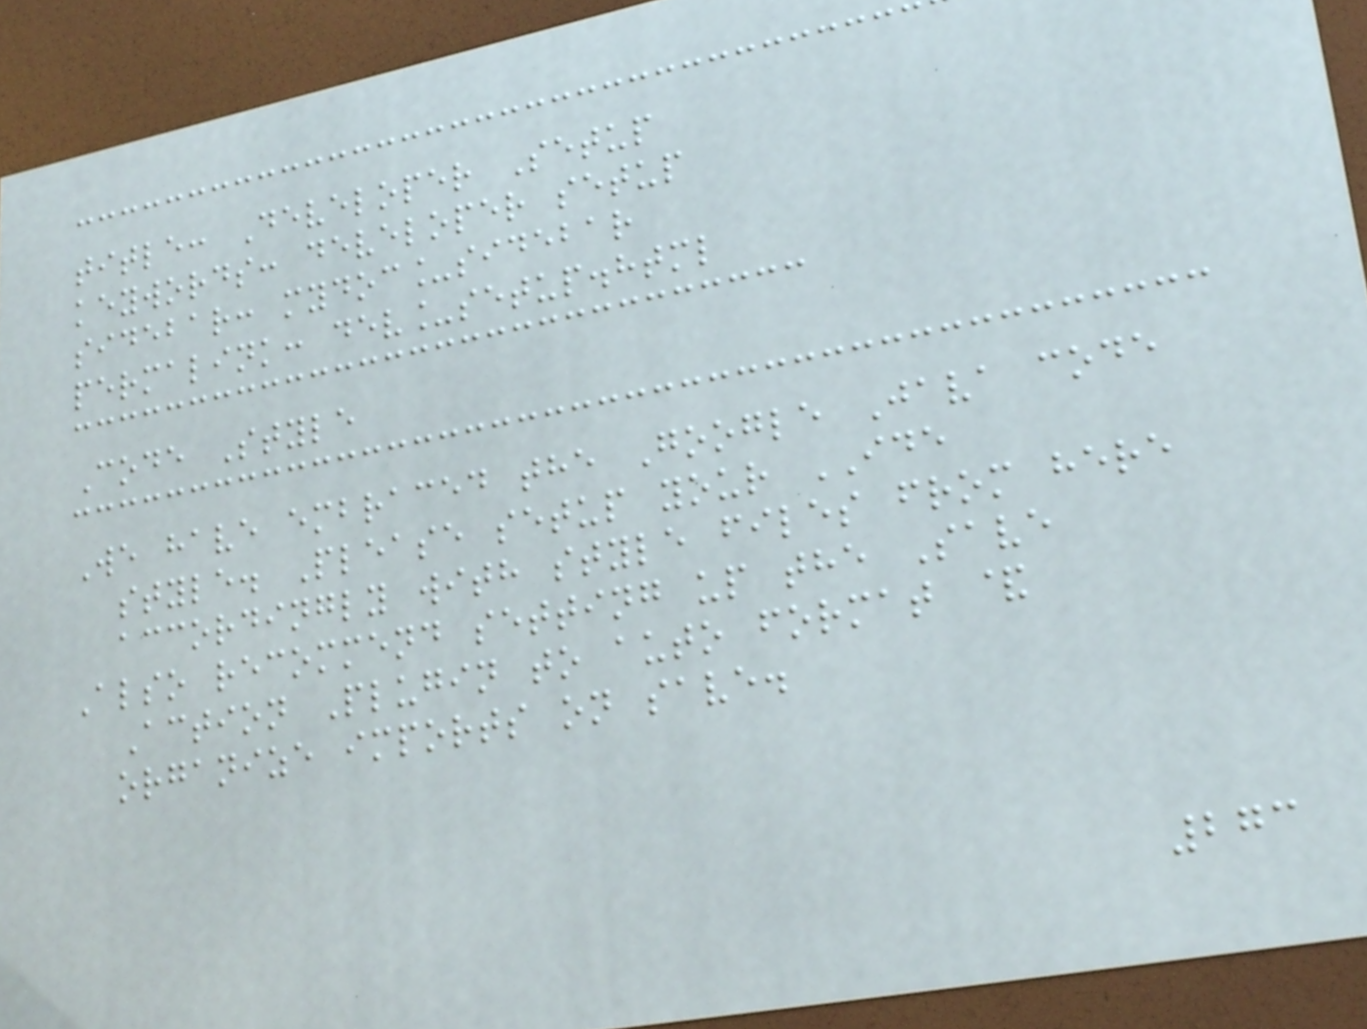title: Developer Setup
keywords: developer setup
sidebar: mydoc_sidebar
permalink: dev_setup.html
Code Style
We have embraced the Google Java code
style. Please setup your IDE
accordingly with style files from here
Also recommend setting up the Save
Action Plugin to auto format &
organize imports on save.
273
